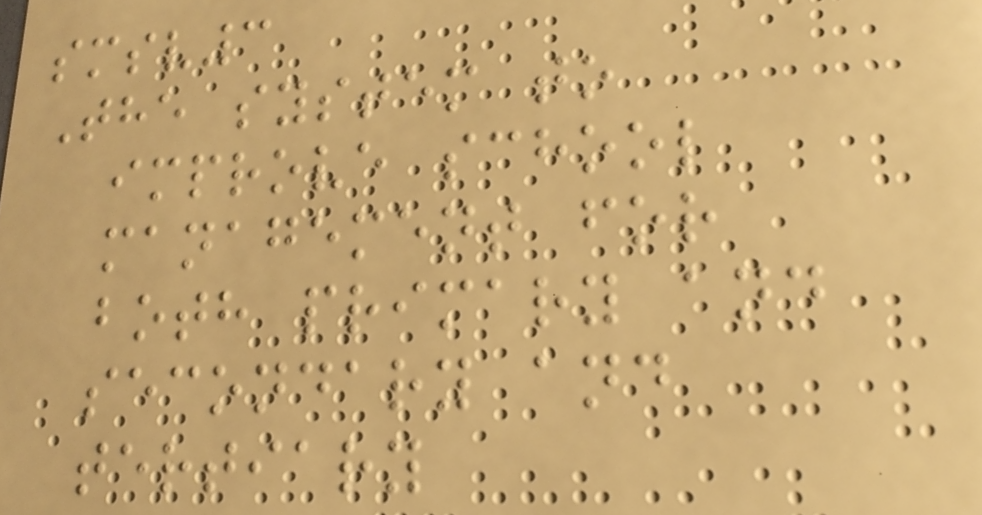smsv3
The system to
improve school
management for
both primary and
secondary and
tertiary
